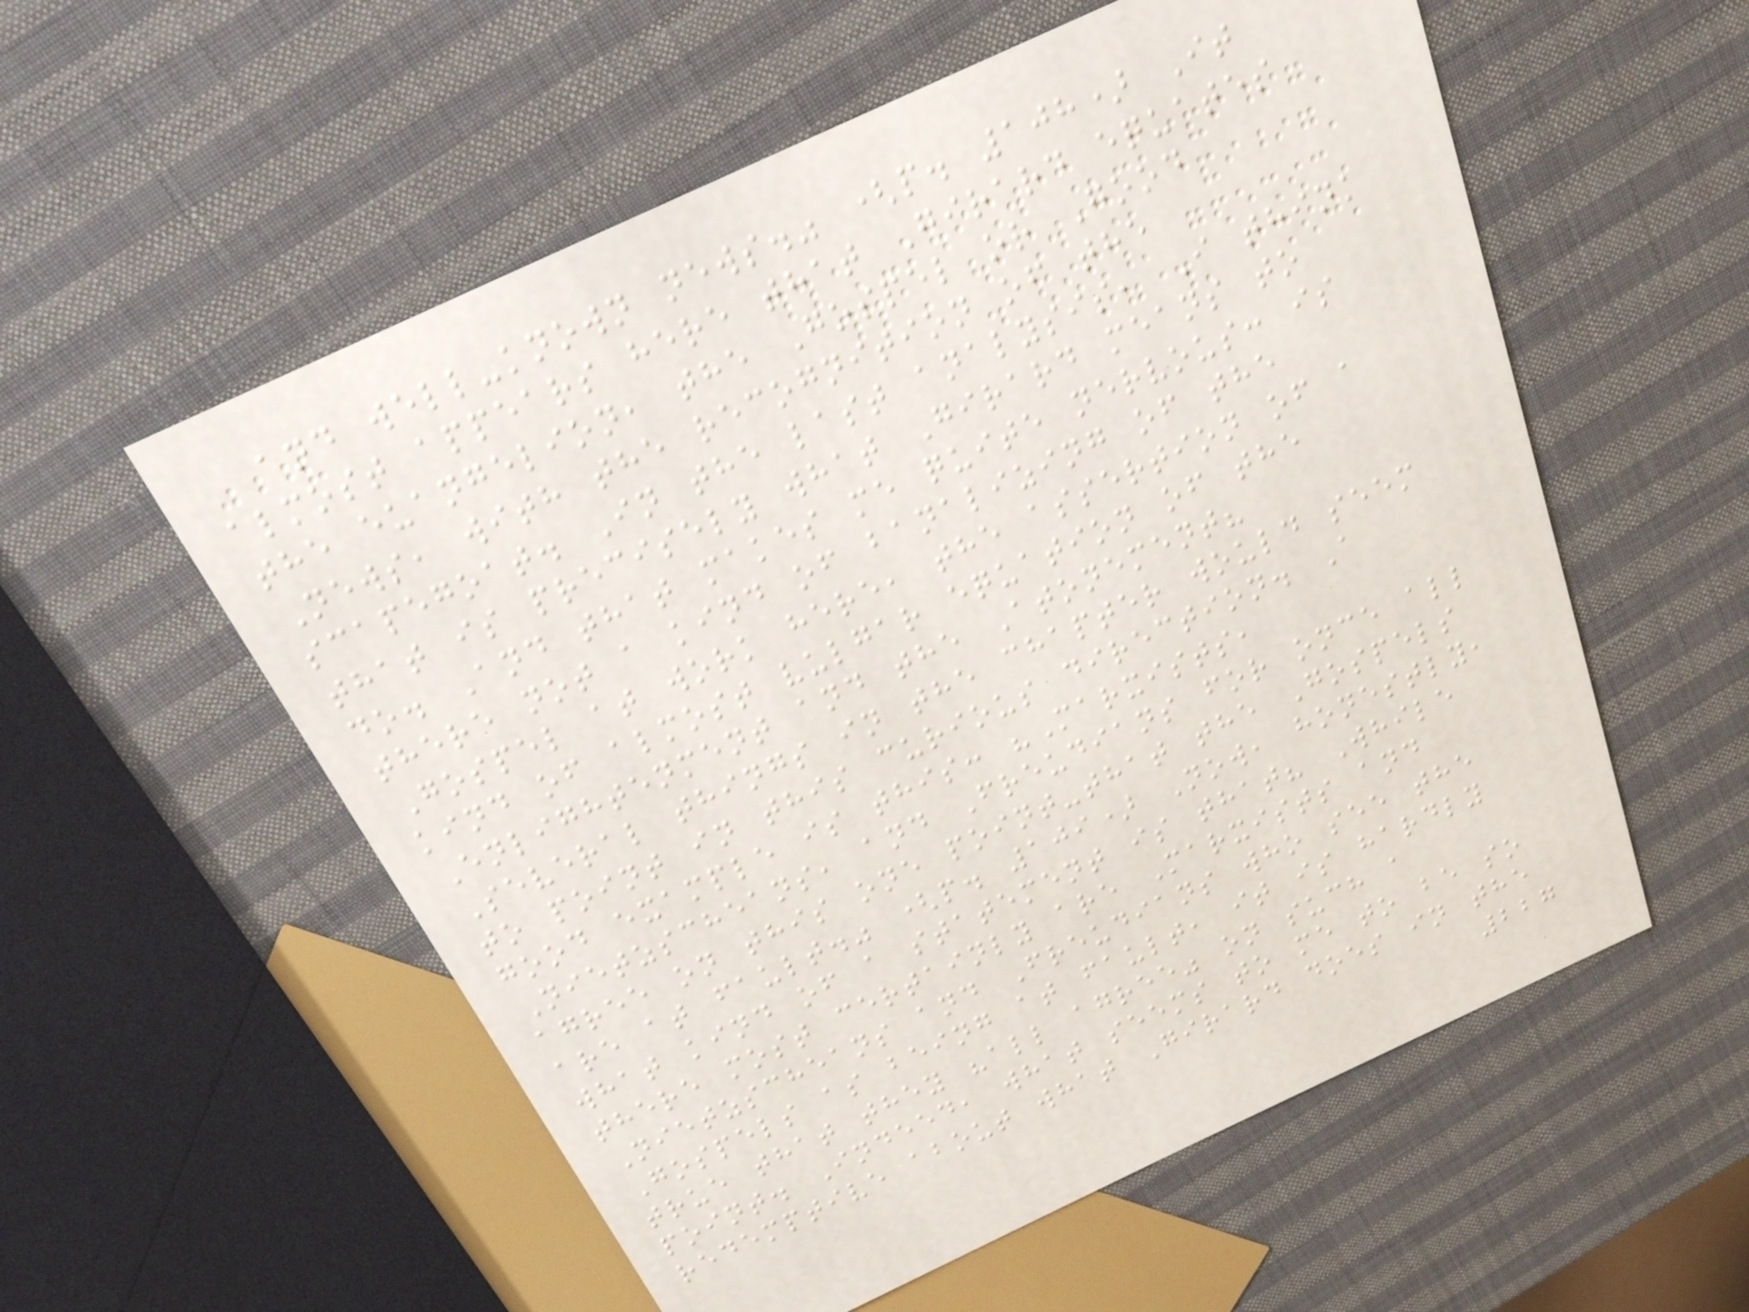and well-known news." (p. 108) It
almost appears here that Girard equates
the euangelion, the Gospel or Good
News, with the recognition of the
scapegoat. In the last analysis, I think
that is precisely what Girard means to
do. And that makes me quite nervous: is
there not a kind of banalizing of the
Gospel at work here, the assertion of a
kind of almost vulgar equation of the
Enlightenment and the Atonement?
Several things in the chapter would seem
to point in this curious direction. A
good example is this: "Marxists,
Nietzscheans, and Freudians for once all
agree on this one point-that the Gospels
are at fault." (p. 109) Now, honestly,
what kind of a statement is that? While
there most certainly are Marxists and
Nietzscheans and Freudians who see the
Gospels as being at fault, it is hardly
true that they "all agree" on such a
point. Indeed, what seems to me to be so
redemptive about what Girard does in the
227
